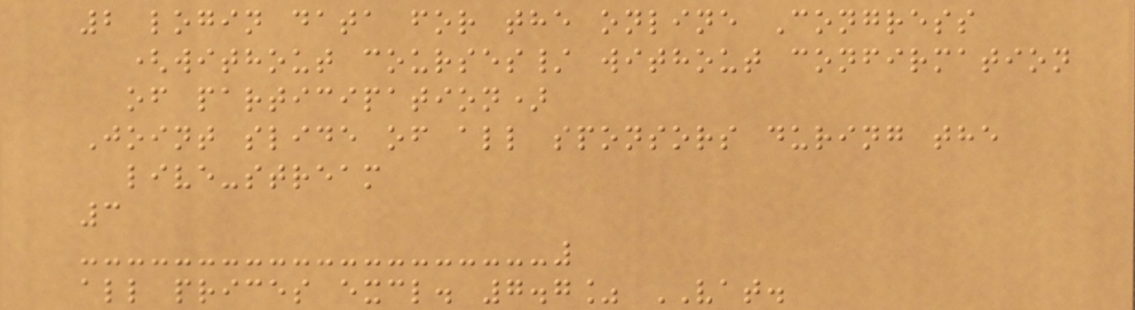2 login data for the online Congress
(without courses/ without confirmation
of participation)
Joint slide of all sponsors during the
live-stream
3
all prices excl. 7.7% VAT.
